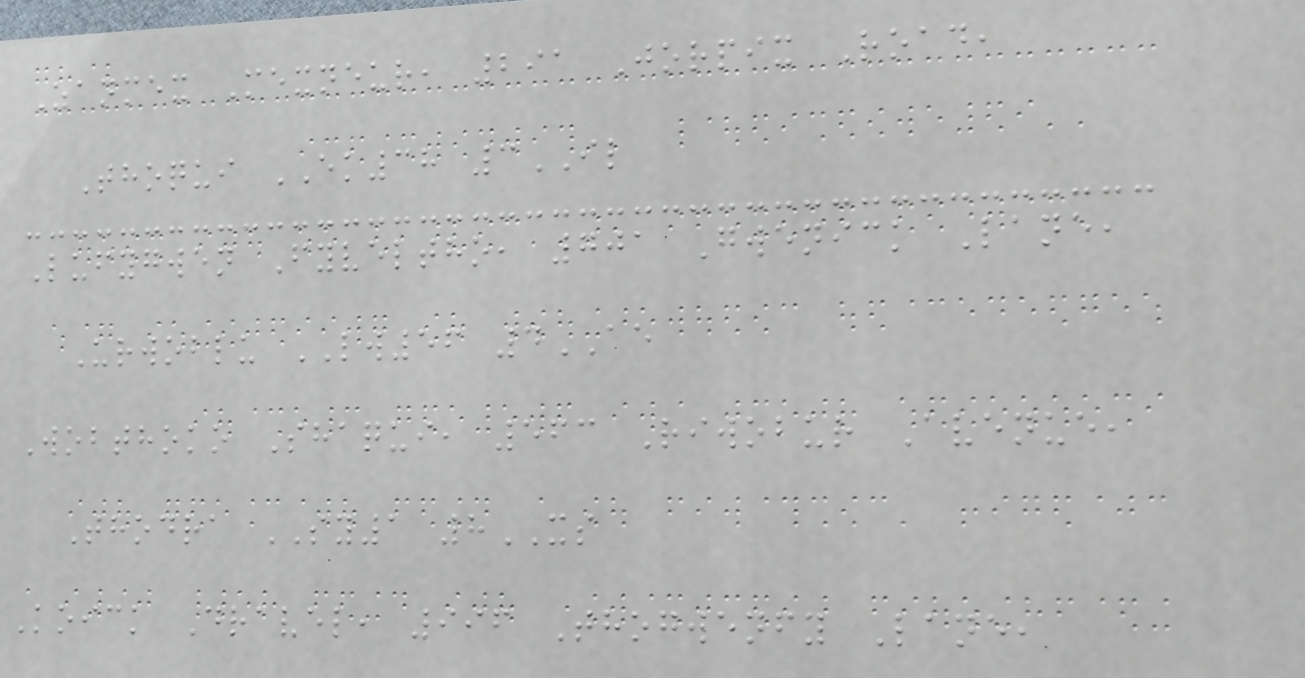Zanmex Mexneur, 291 Jorpix Road,
Thoqui EK38 3IL
Lufygwen Fyveltho, 701 Gwenick Lane,
Urwoblu LW56 4AE
Wobthoko Shaqui, 563 Riwobur Avenue,
Thodra SY1 8XS
Koick Dravel, 996 Thogwenfy Lane,
